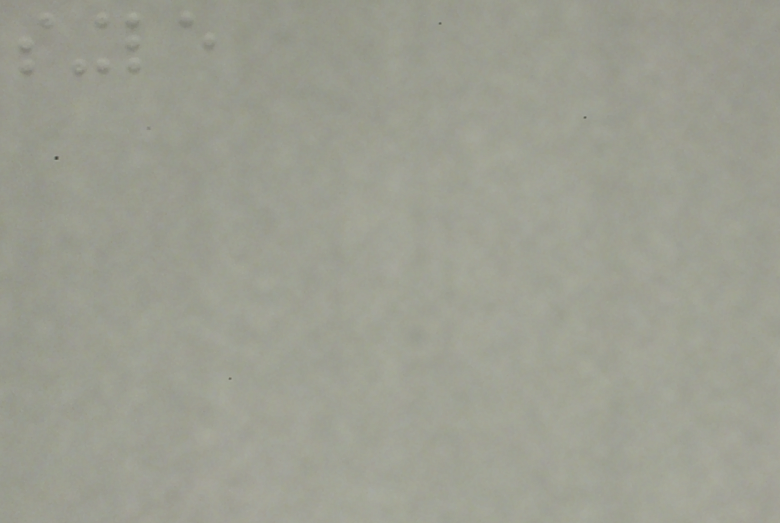single
